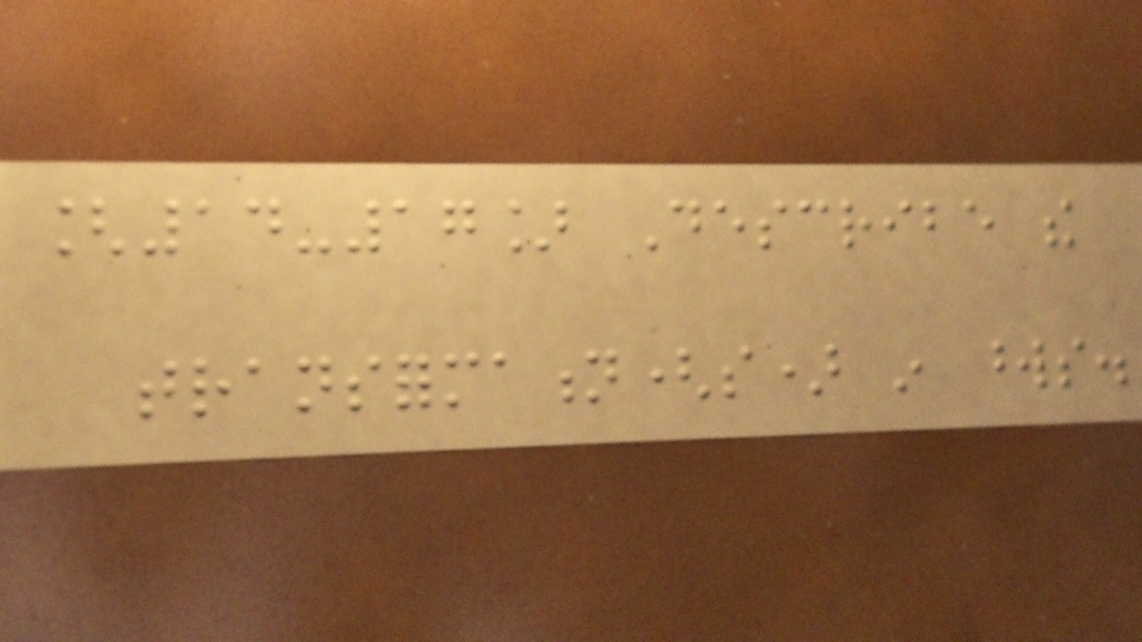[14-17] Describe the
transformation(s) in words.
